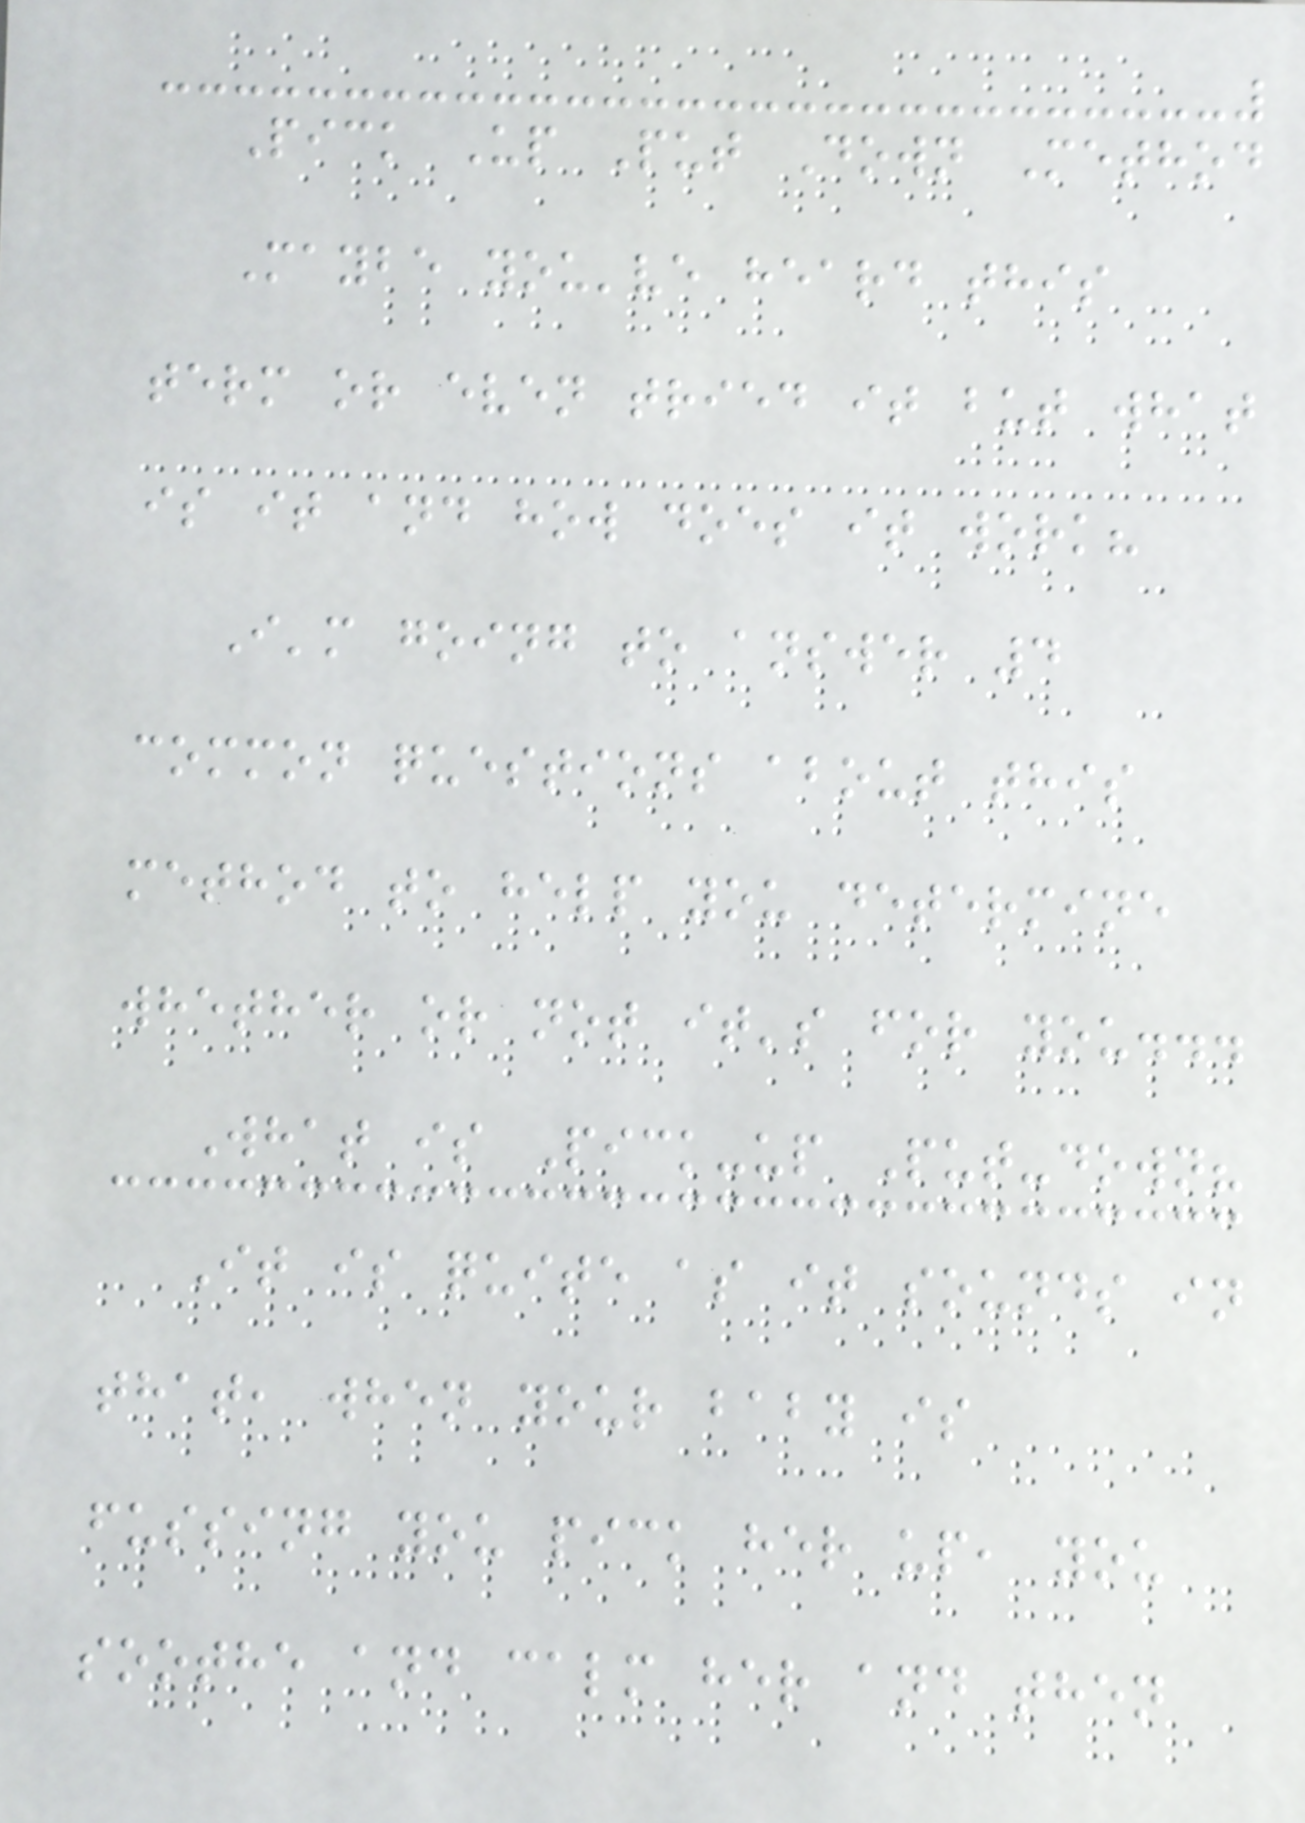Pick Up Put Down Method
Maybe you've heard this
term or even tried it but what
is it and how does it work?
I'm going to answer 4
common questions about this
method to help you determine
whether or not it's for you...
What is Pick-up Put-down?
It is quite as it sounds in
that, when your baby is
fussing you pick her up, you
soothe and calm her and then
